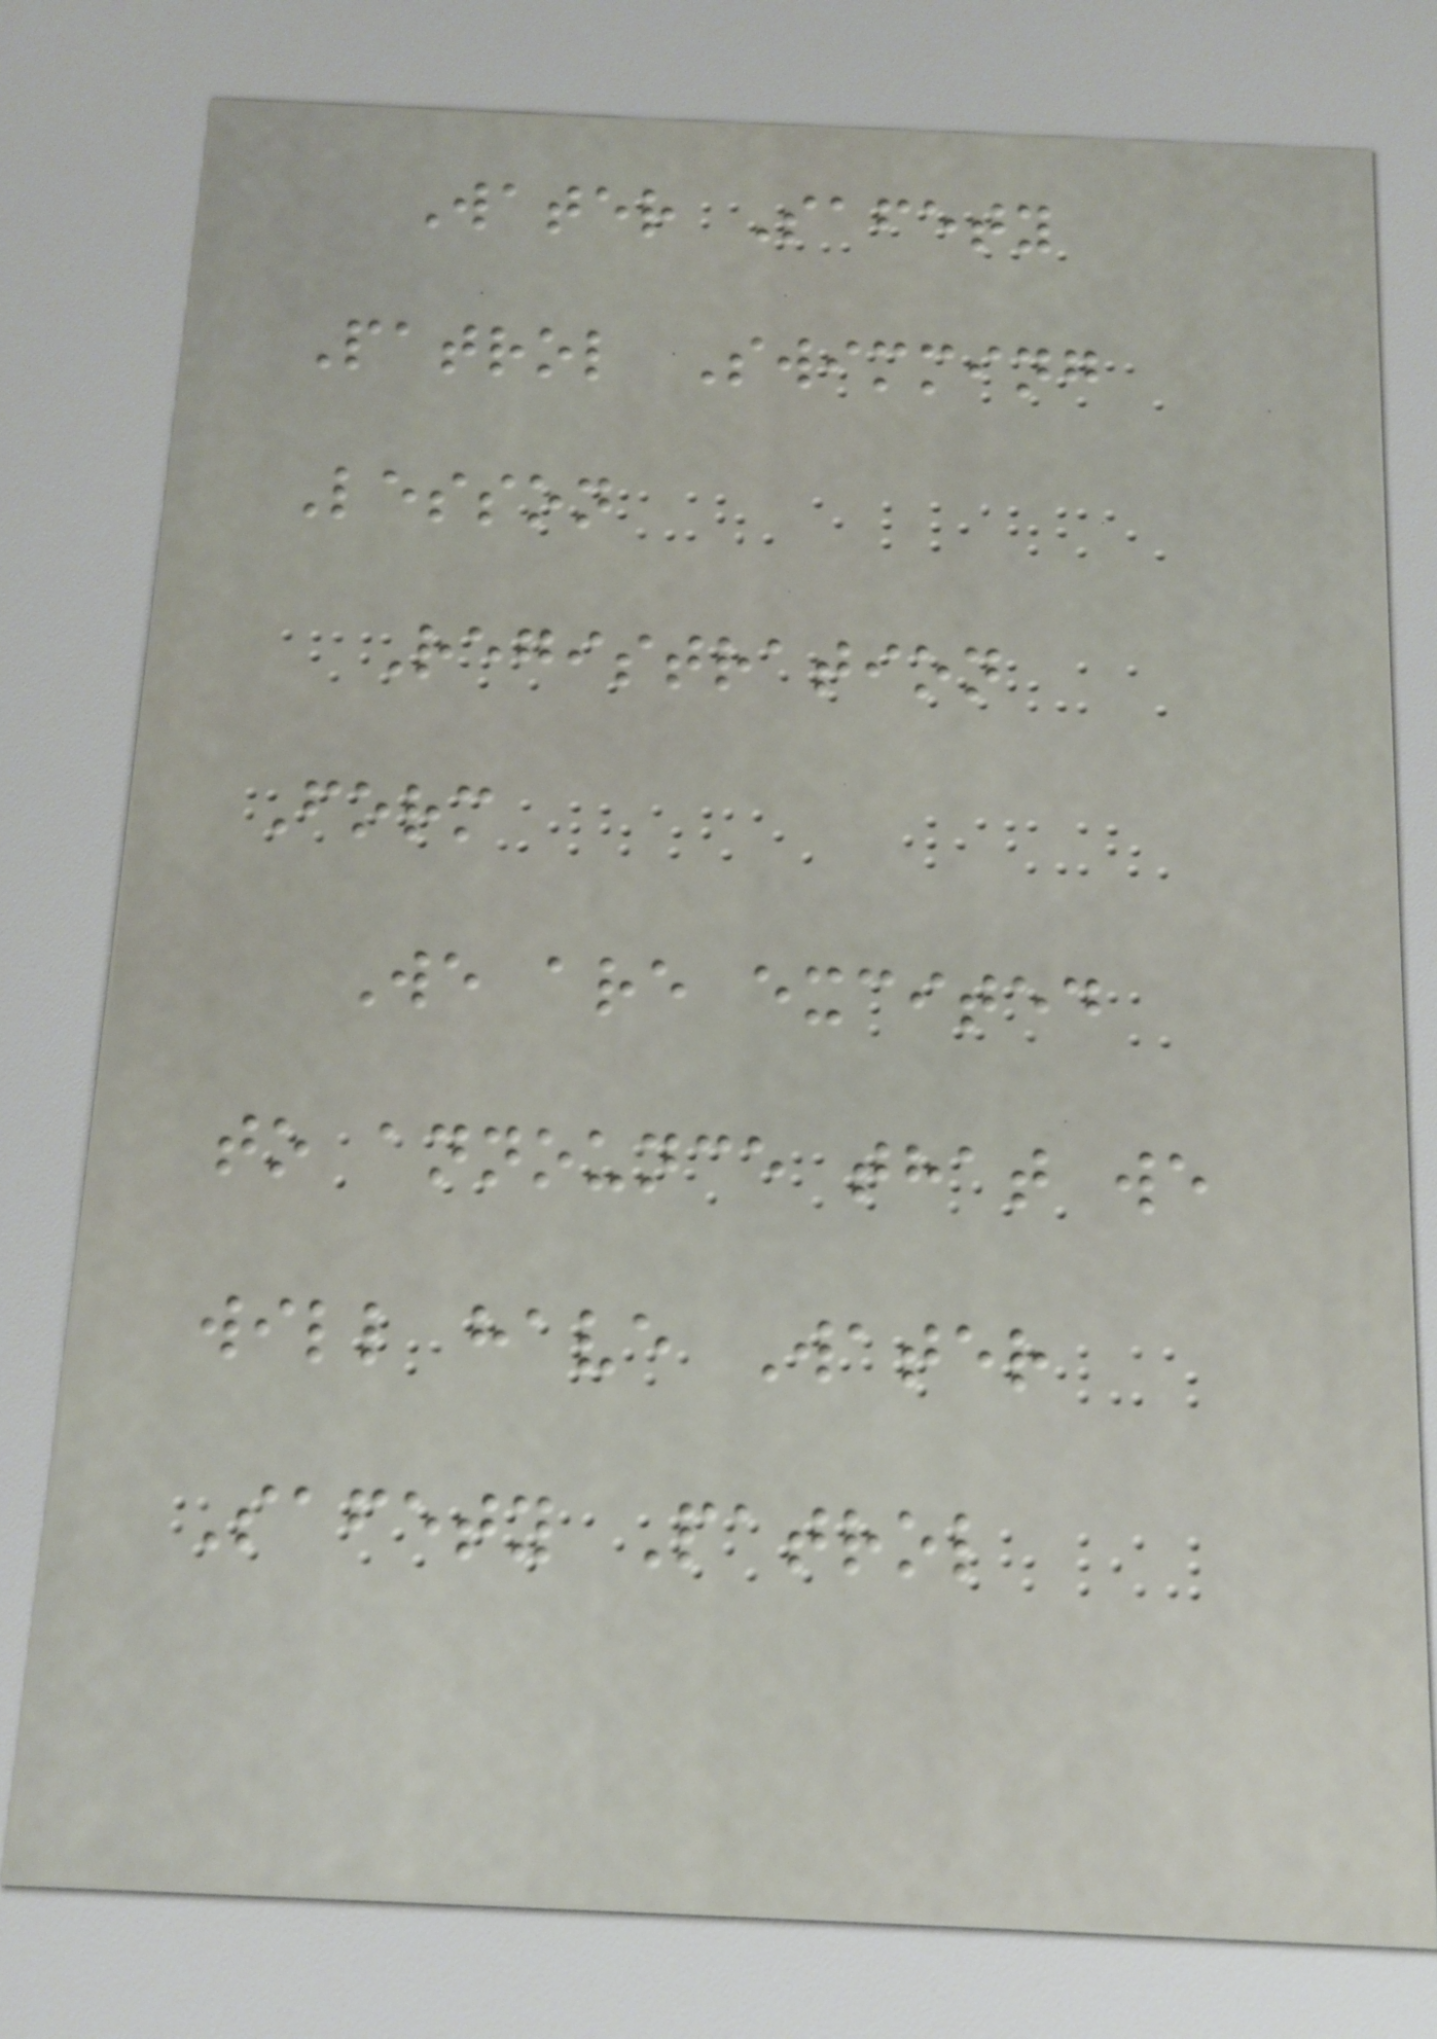Water Safety
Patrol Swimming
Lesson
Registration
Form
We are excited
to announce that we
will have Water
Safety Patrol
